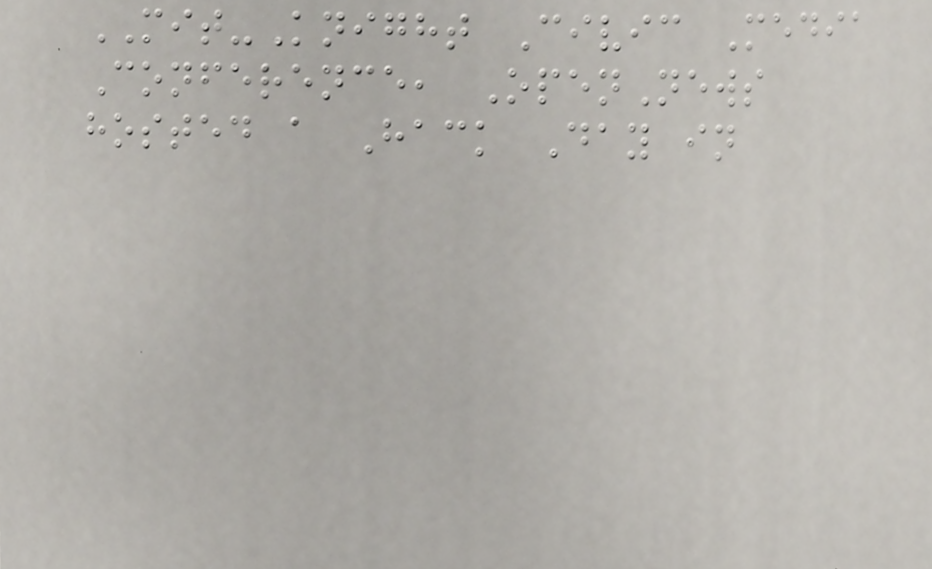MIT-Knight Civic Media
Conference, OpenNews
hosted a Hack Day in
